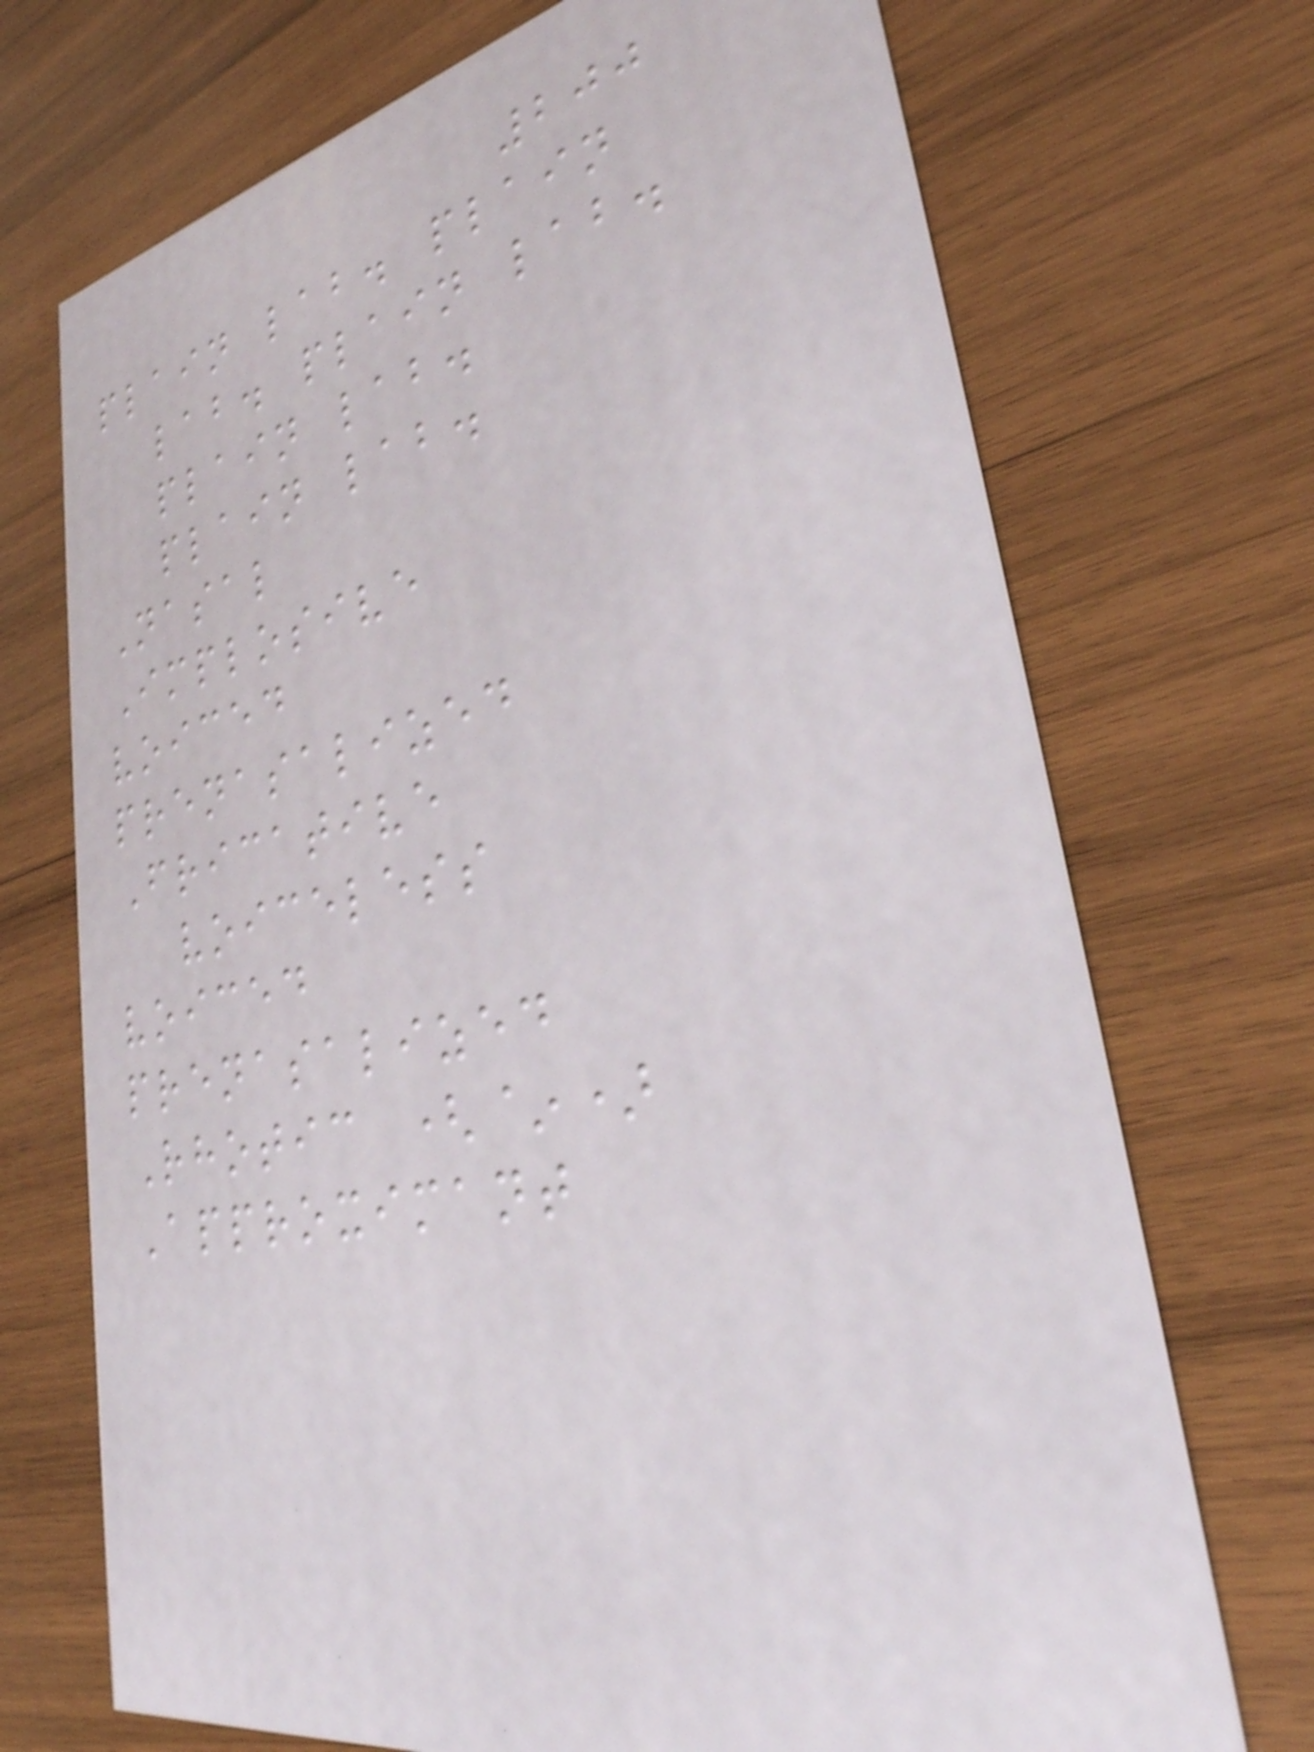200
plain lab. plain
lab. plain lab.
plain lab.
plain lab.
Nasal
Implosive
voiced
prenasalized
Fricative
voiceless
voiced
prenasalized
Rhotic (~)
Approximant
